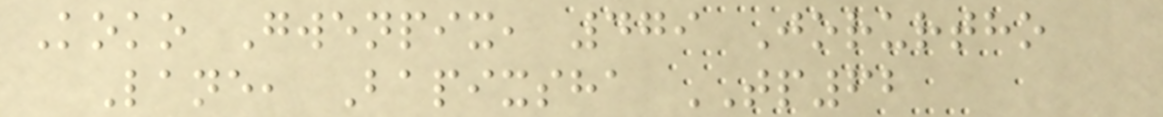Koko Gwenpix, 479 Jorurtho
Lane, Bapixsha TP62
